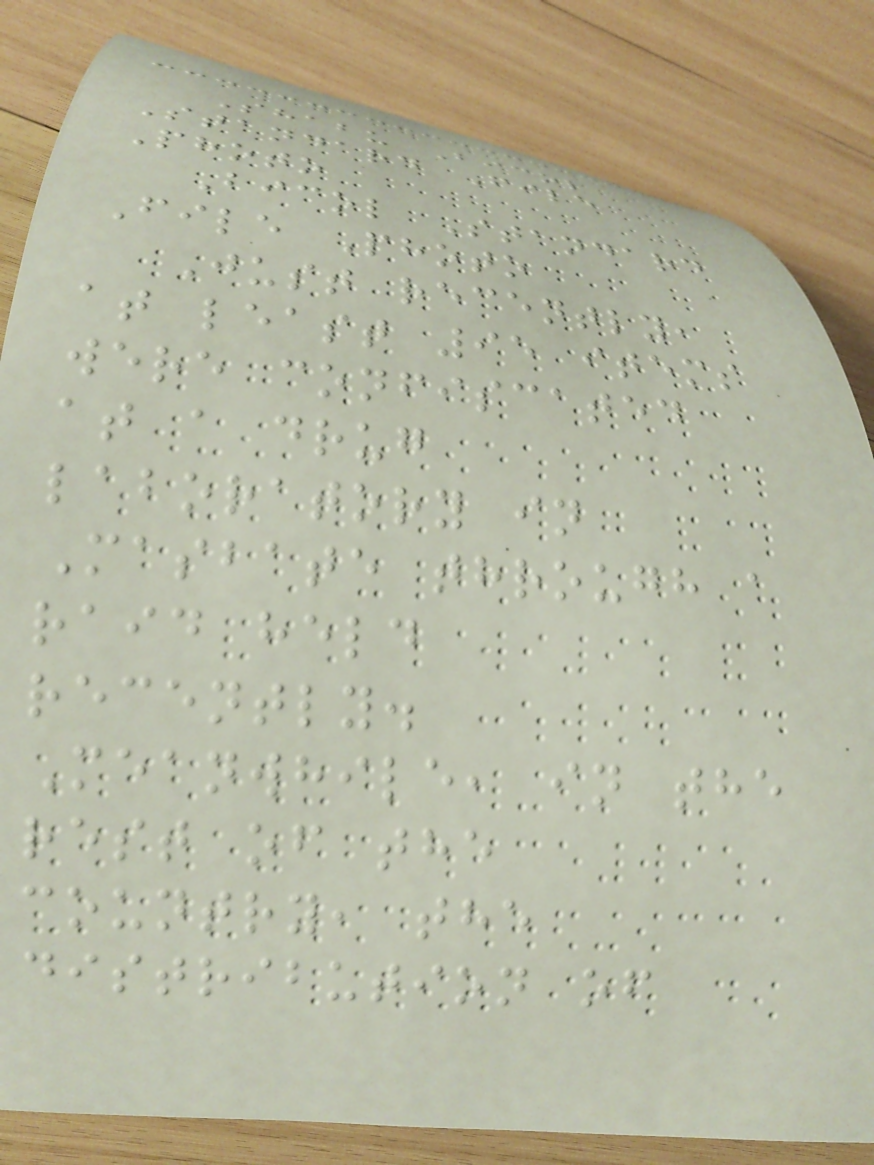Shabu Bicol
Standard File
Photo
Bicol Standard
File Photo
Just recently,
at least 95 items
were confiscated
at a drug
laboratory in
Masbate through a
raid held
recently.
Meanwhile, in the
rest of the
country, the
distribution of
